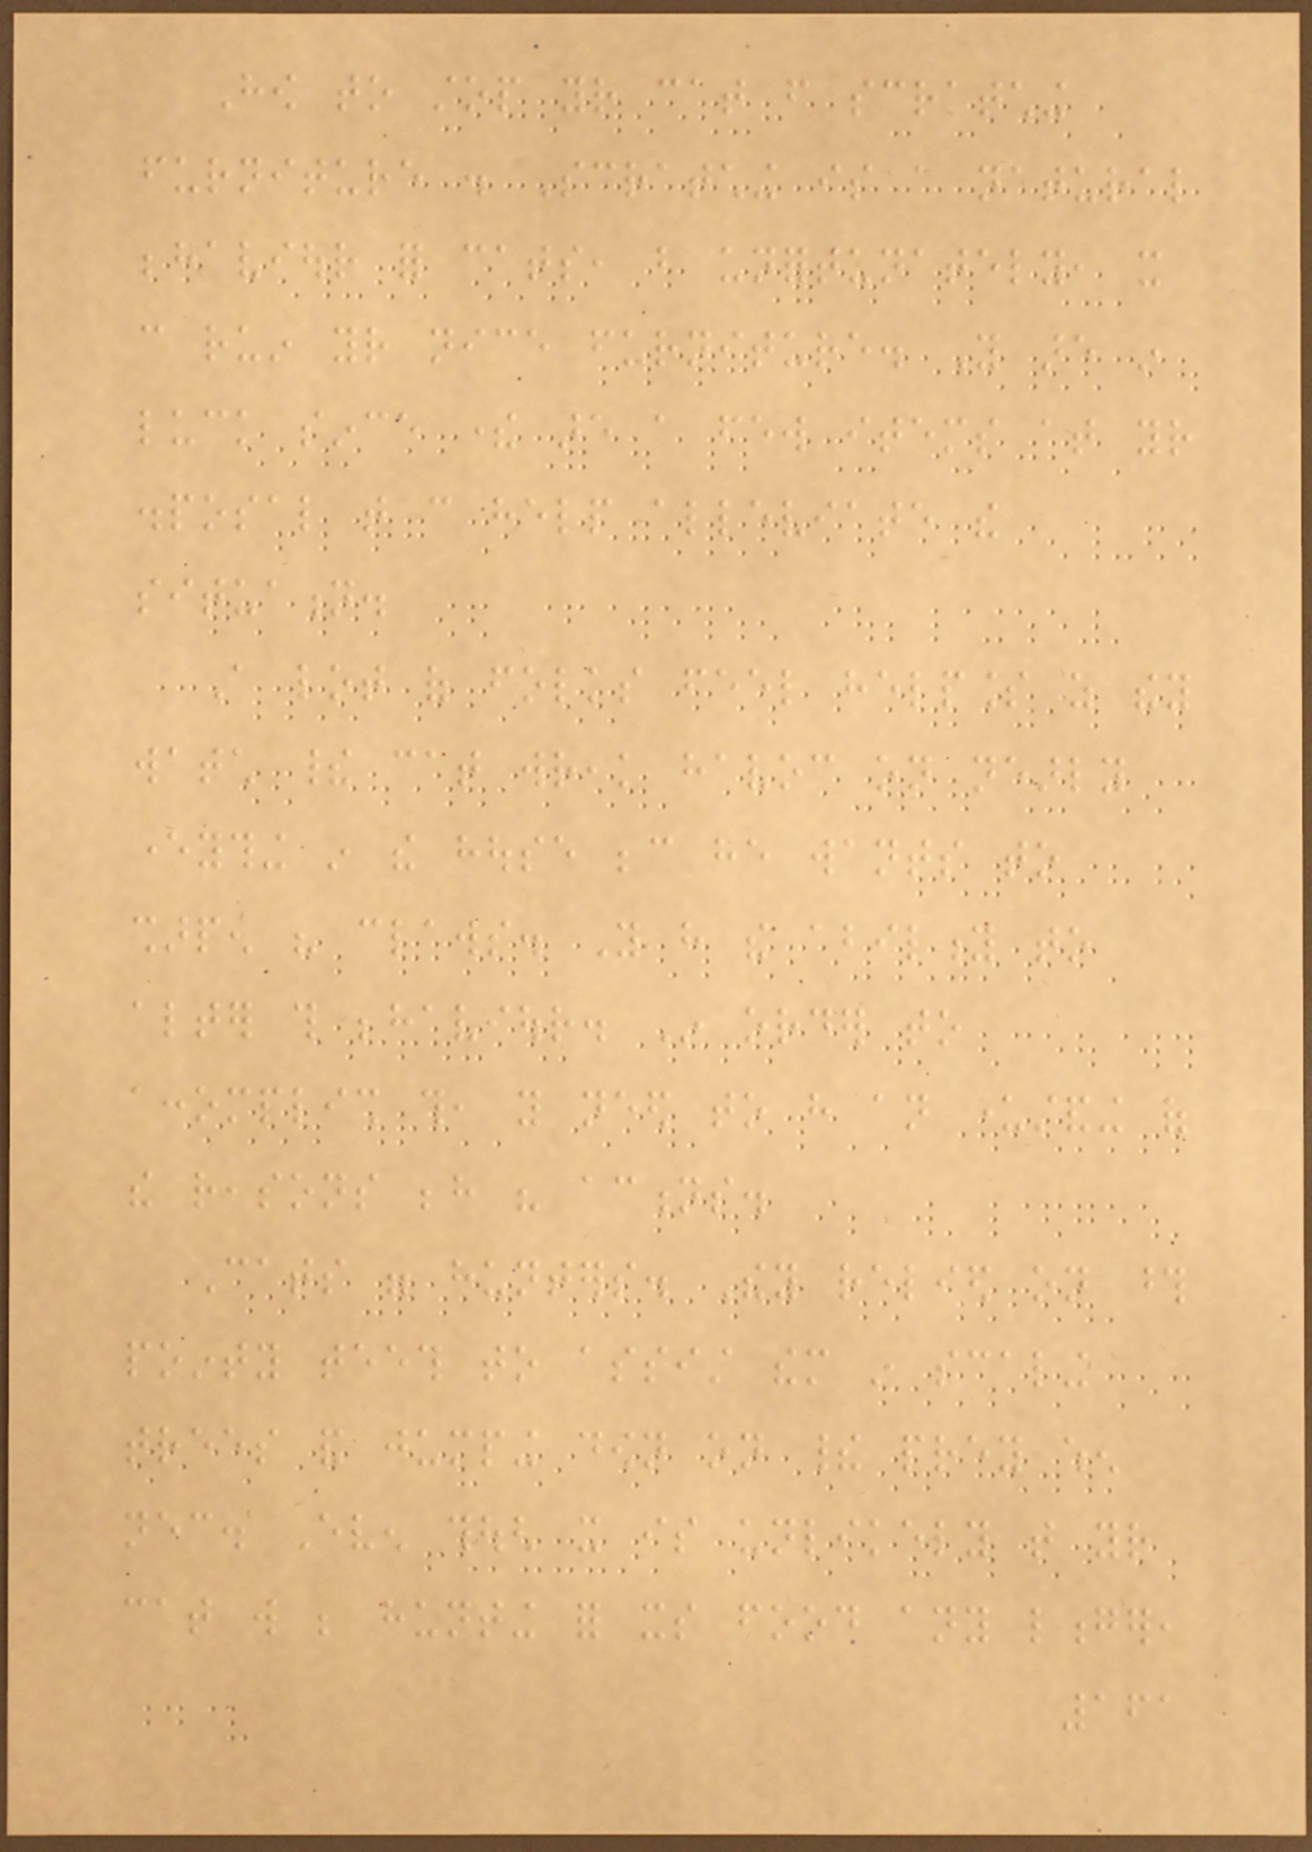How to stop your cat from scratching
furniture . Scratching is a natural
behaviour for cats, but unfortunately, it
can ruin your nice furniture. You are in
luck since there are a few items at your
disposal that can help alleviate the
situation.
A lot of folks feel helpless as they
watch their cat wreak havoc on nearly
everything in the house because he wants to
sharpen his claws. You have the ability to
alter this behaviour. In order to
accomplish this, you need to have an understanding of
the reasons behind his actions.
Cats were hunters. They relied on those
pointy teeth to assist them in scaling
trees and jumping down on their prey when
necessary. Even though it is unlikely that your
cat will be hunting for its food any longer,
161
